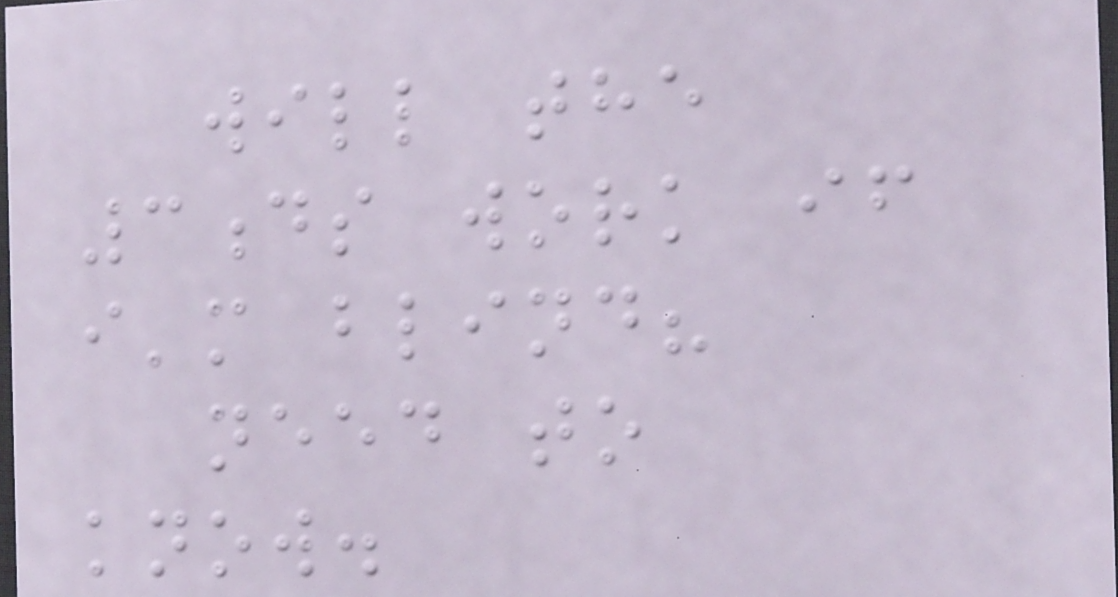will the
3ds work if
i'm blind?
need to
know.
